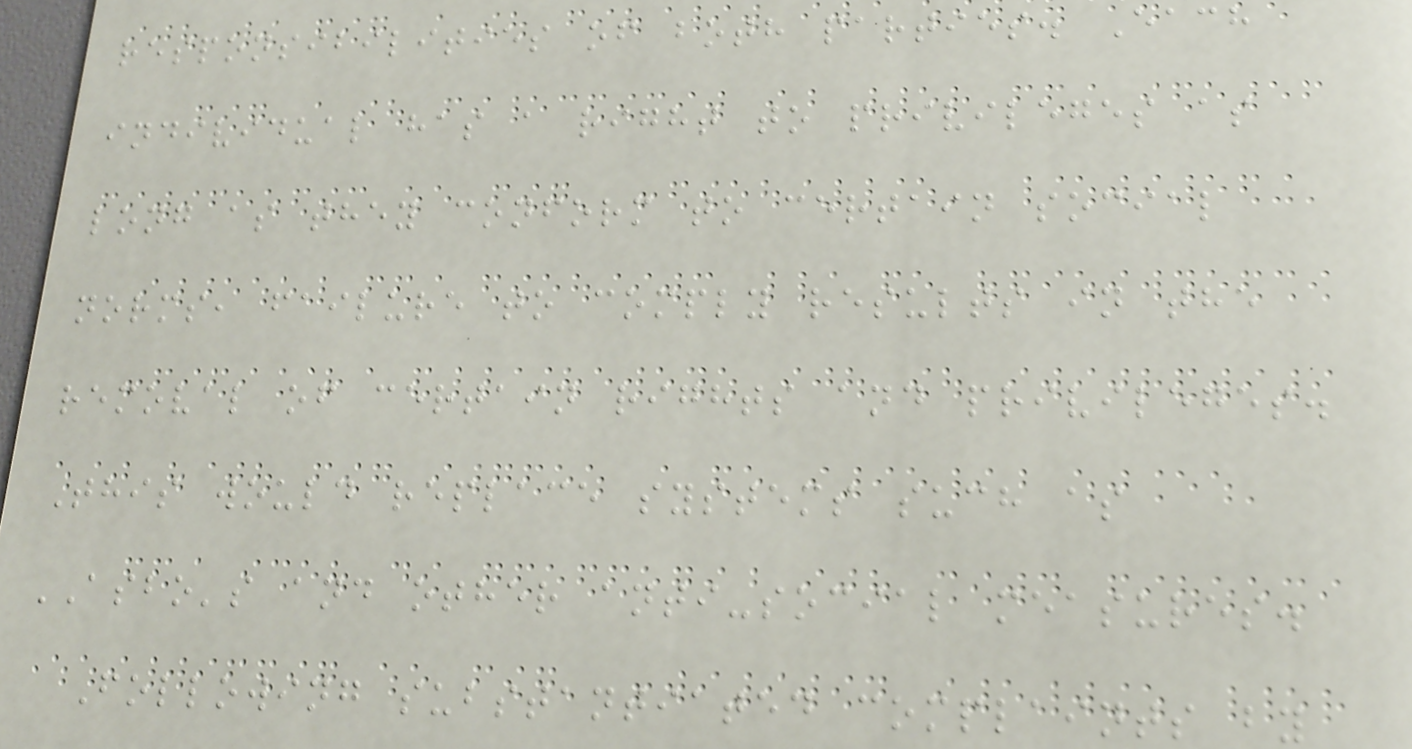responsibilities of both parties. Each
individual has a right to privileges as
long as they conform to certain social
norms, failure to comply results in the
removal of certain rights and privileges.
This would replace systems such as
ASBO's and other anti-social measures.
Following substantiated complaints by
